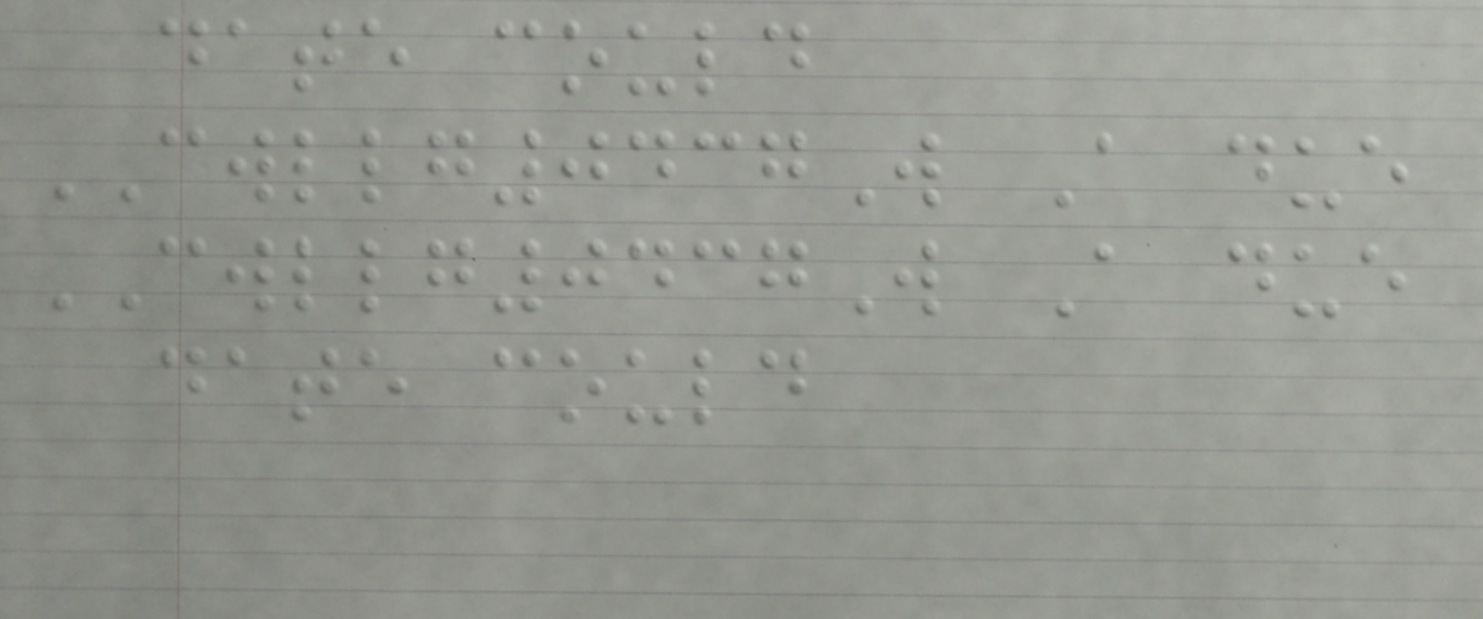date could
CWLLG0437W A due
CWLLG0437W A due
date could
